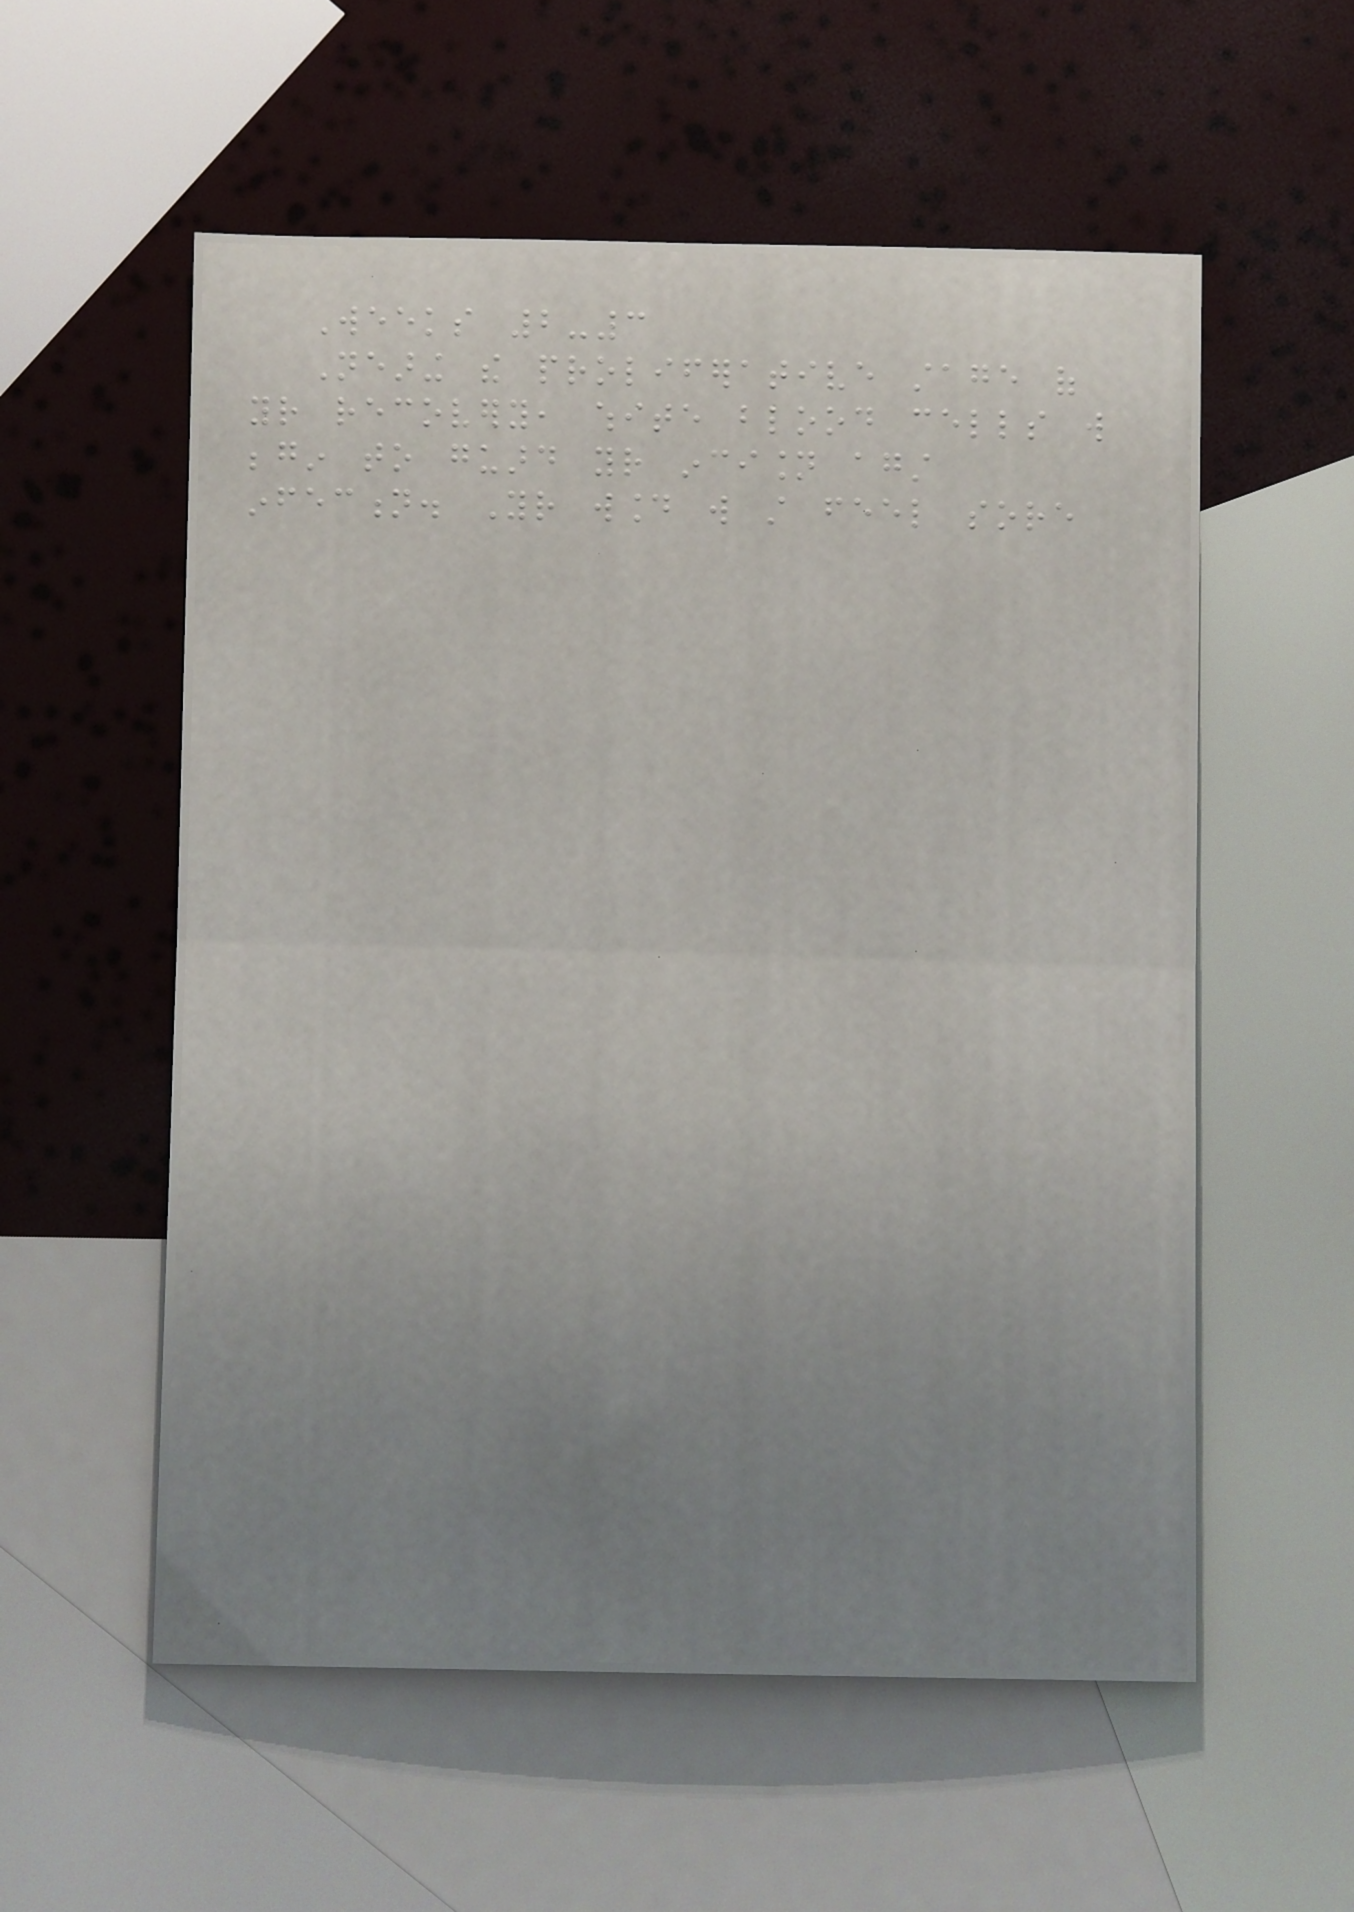Weeks 2-3
Nearing the proliferative stage of
your recovery, white blood cells will
begin to guard your incision against
infection. Your wound will still feel sore
